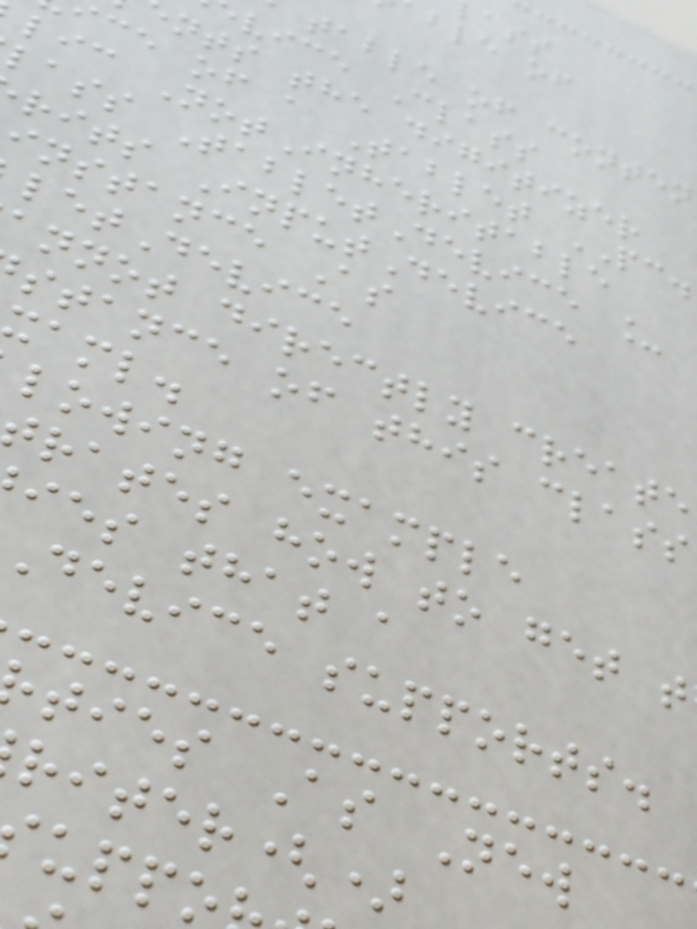ble of
table of conten
vice Class
nts the digitizer
ce of a Tablet PC.
lic NotInheritable
lass TabletDevice _
rits InputDevice
instance As
letDevice
annot directly create
stance of this class
xaml.
lowing example
rates how to get t
ies that a
device supports.
ties As New
riter()
